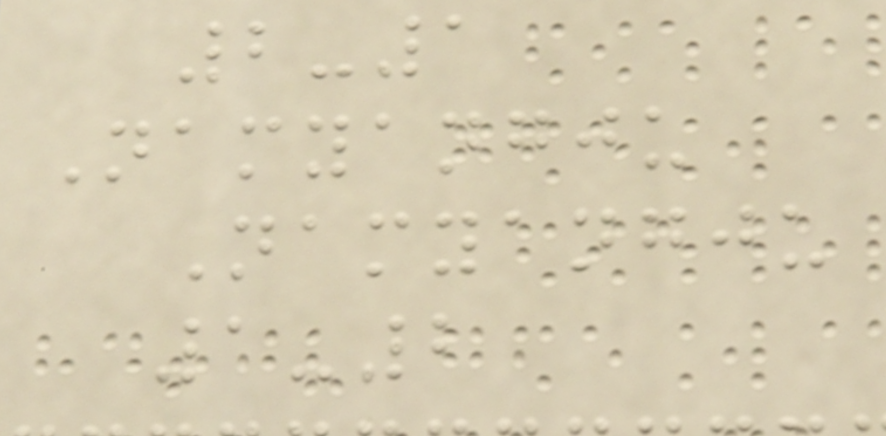2-1
Namyangju
Namyangju
1-2
